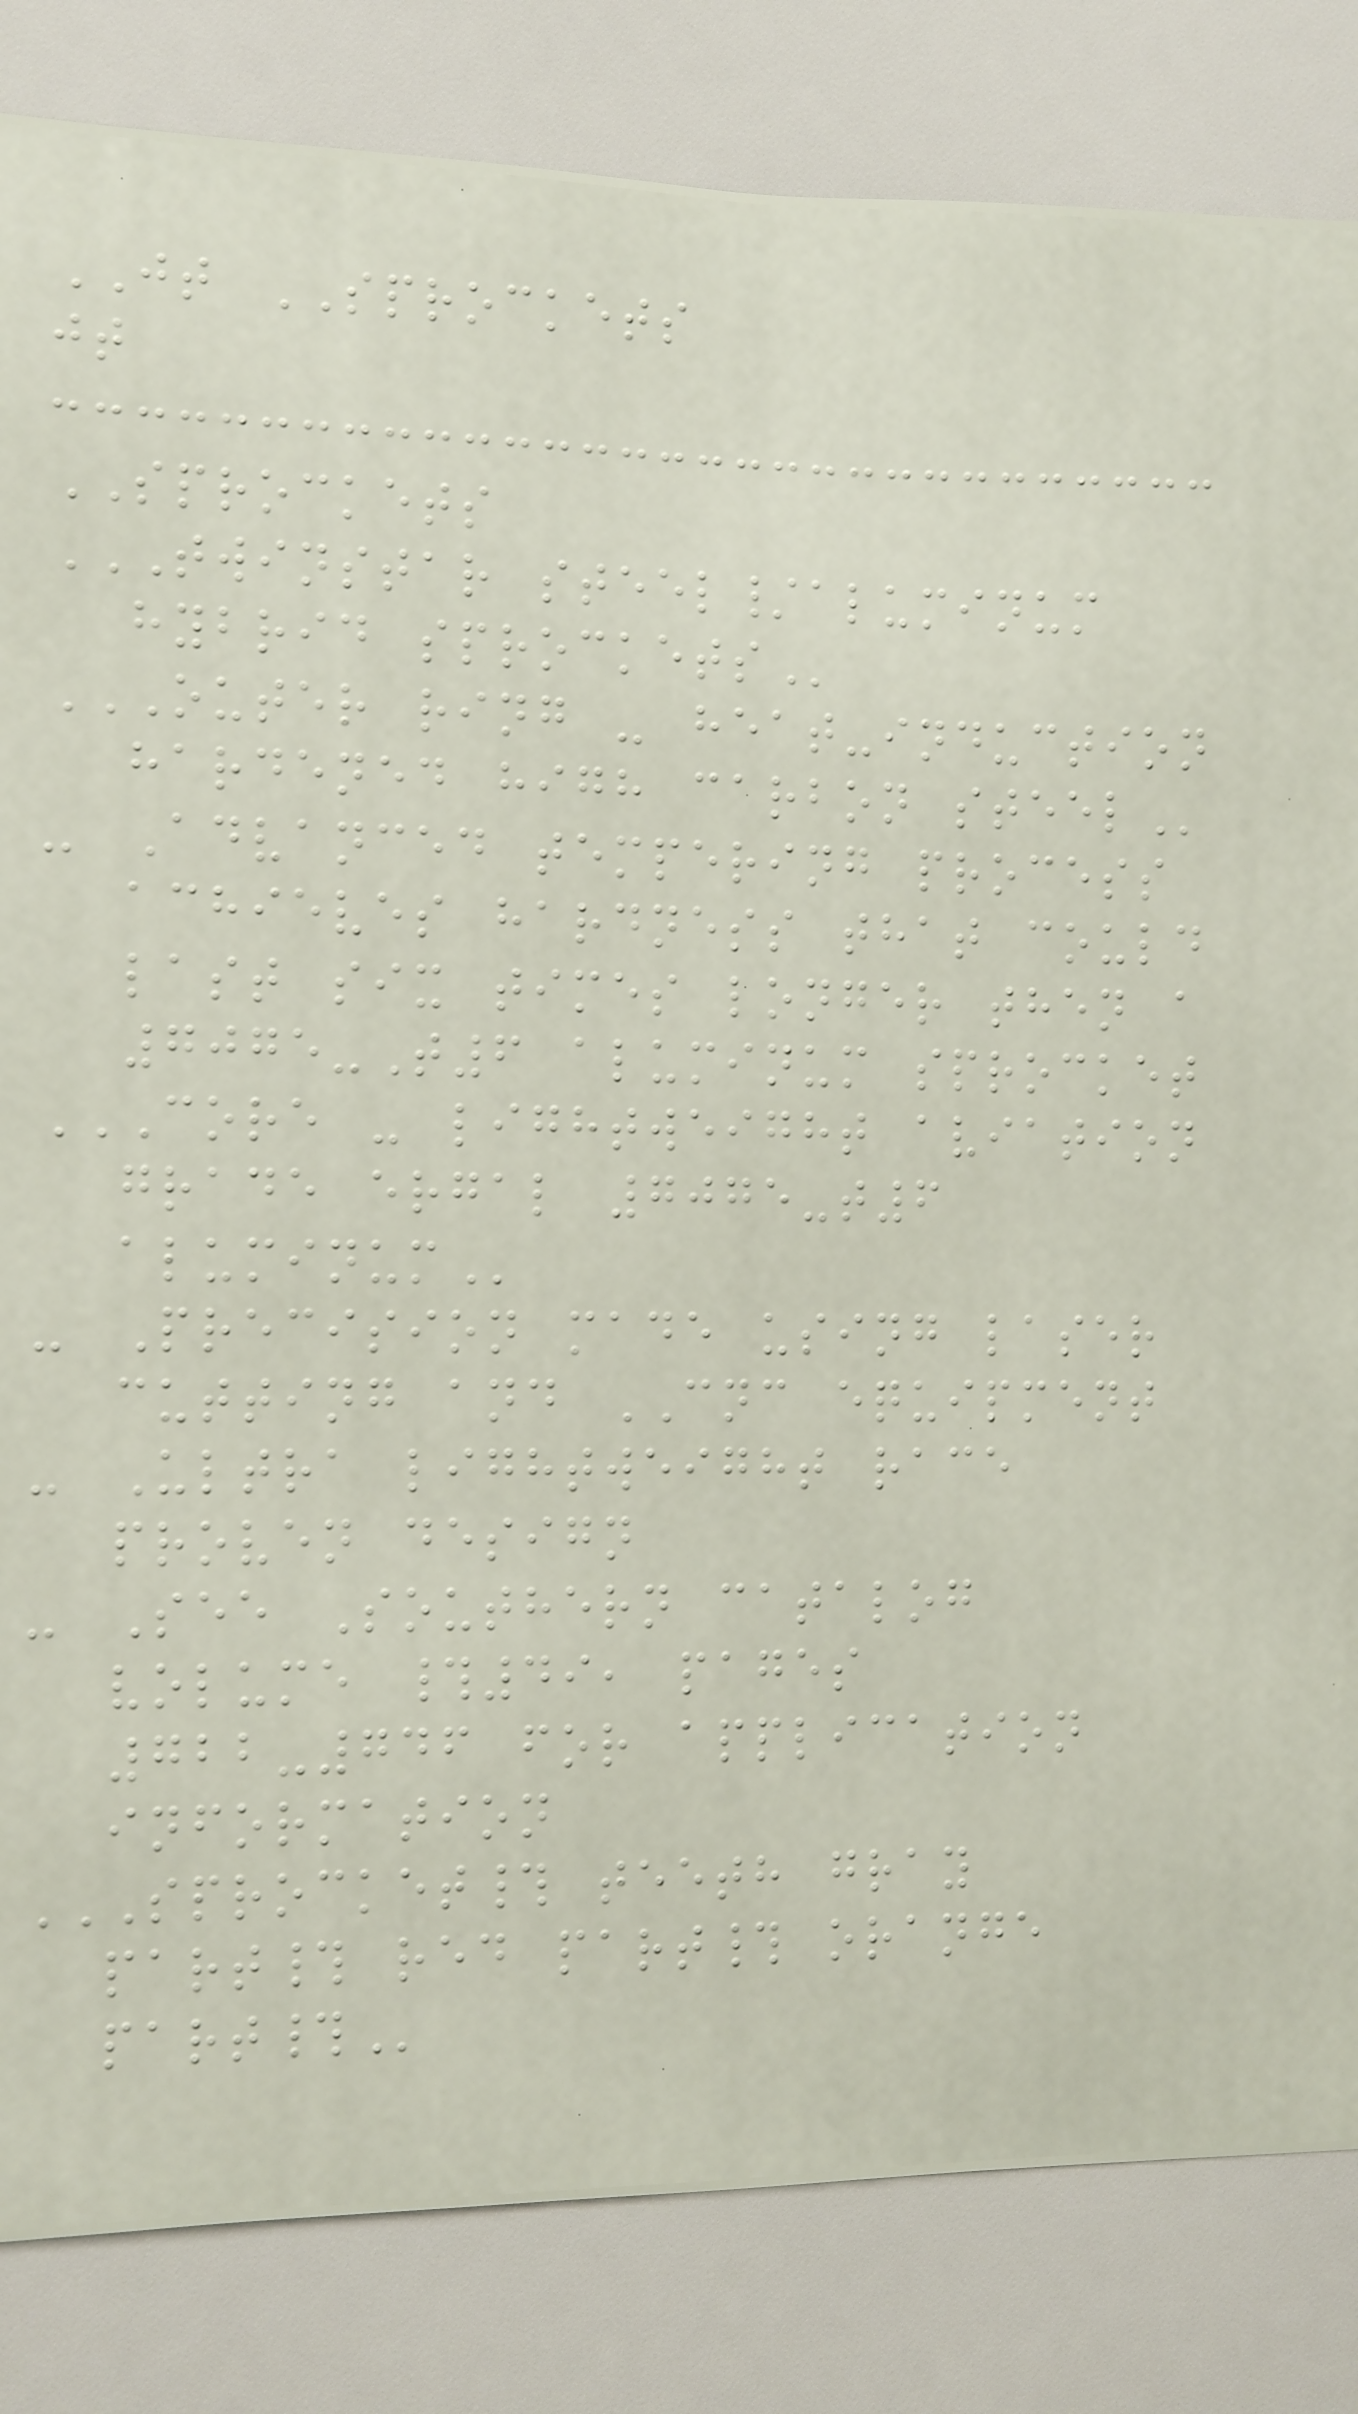JT SPROCKETS
jt
SPROCKETS
TWINSTAR STEEL/ALUMINUM
HYBRID SPROCKETS
OUTER RING - HEAT-INDUCTION
HARDENED HIGH CARBON STEEL
- Advanced tempering process
achieves hardness that could
last six times longer then a
7075-T6 aluminum sprocket
CORE - LIGHTWEIGHT AVIATION
GRADE ERGAL 7075-T6
ALUMINUM
- Precision made using laser
cutting and CNC equipment
- Ultra lightweight race
proven design
- See Southern catalog
volume #49, pages
722-746 for application
information
SPROCKET# TEETH GRAY
PART# RED PART# ORANGE
PART#
